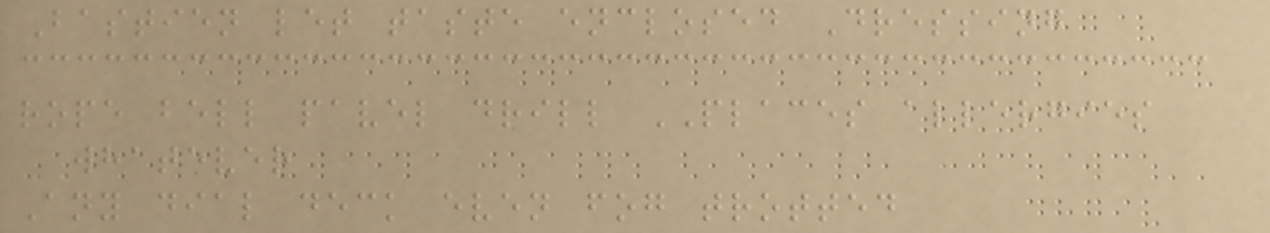Bastien let taste enclosed Dressing
rope bell pavel drill PLACES allergies
whatever
Any dial deck even fog trotted
